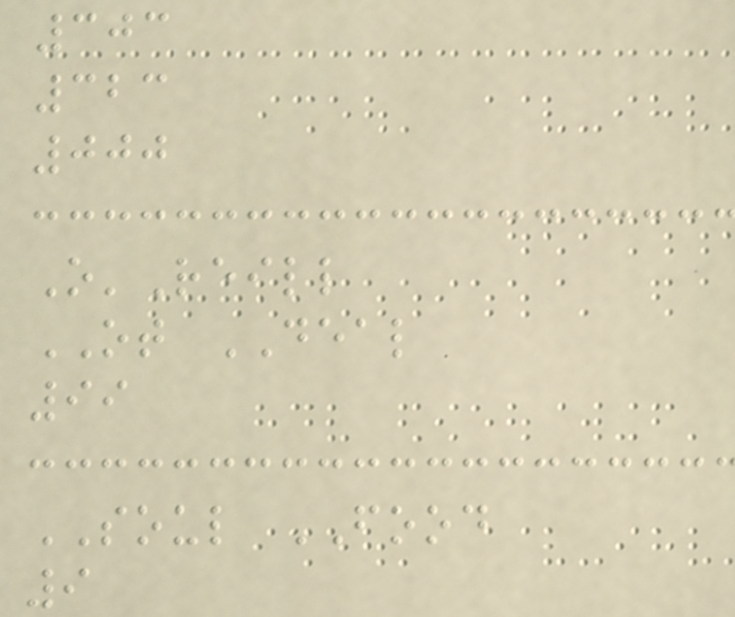303
323
000
O'Reill
OT DEAL
99
SOUL FOOD
9
